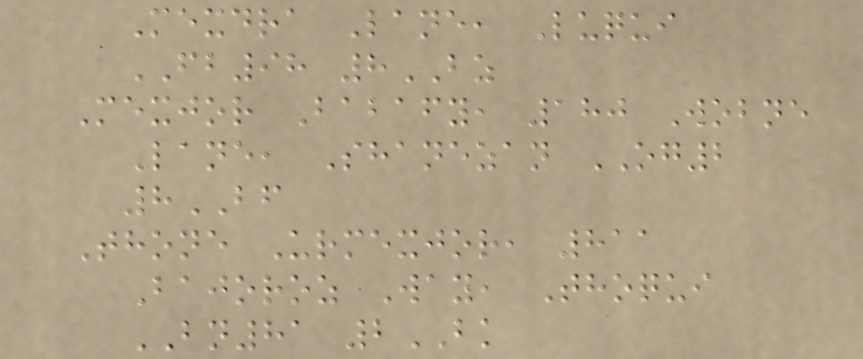Mexdra Lane, Luqui
FB98 8BZ
Mexjor Babafy, 180 Wobne
Lane, Shanezan OG2
8BF
Thone Urmexjor, 811
Bajoroz Way, Thoqui
BN81 2BK
